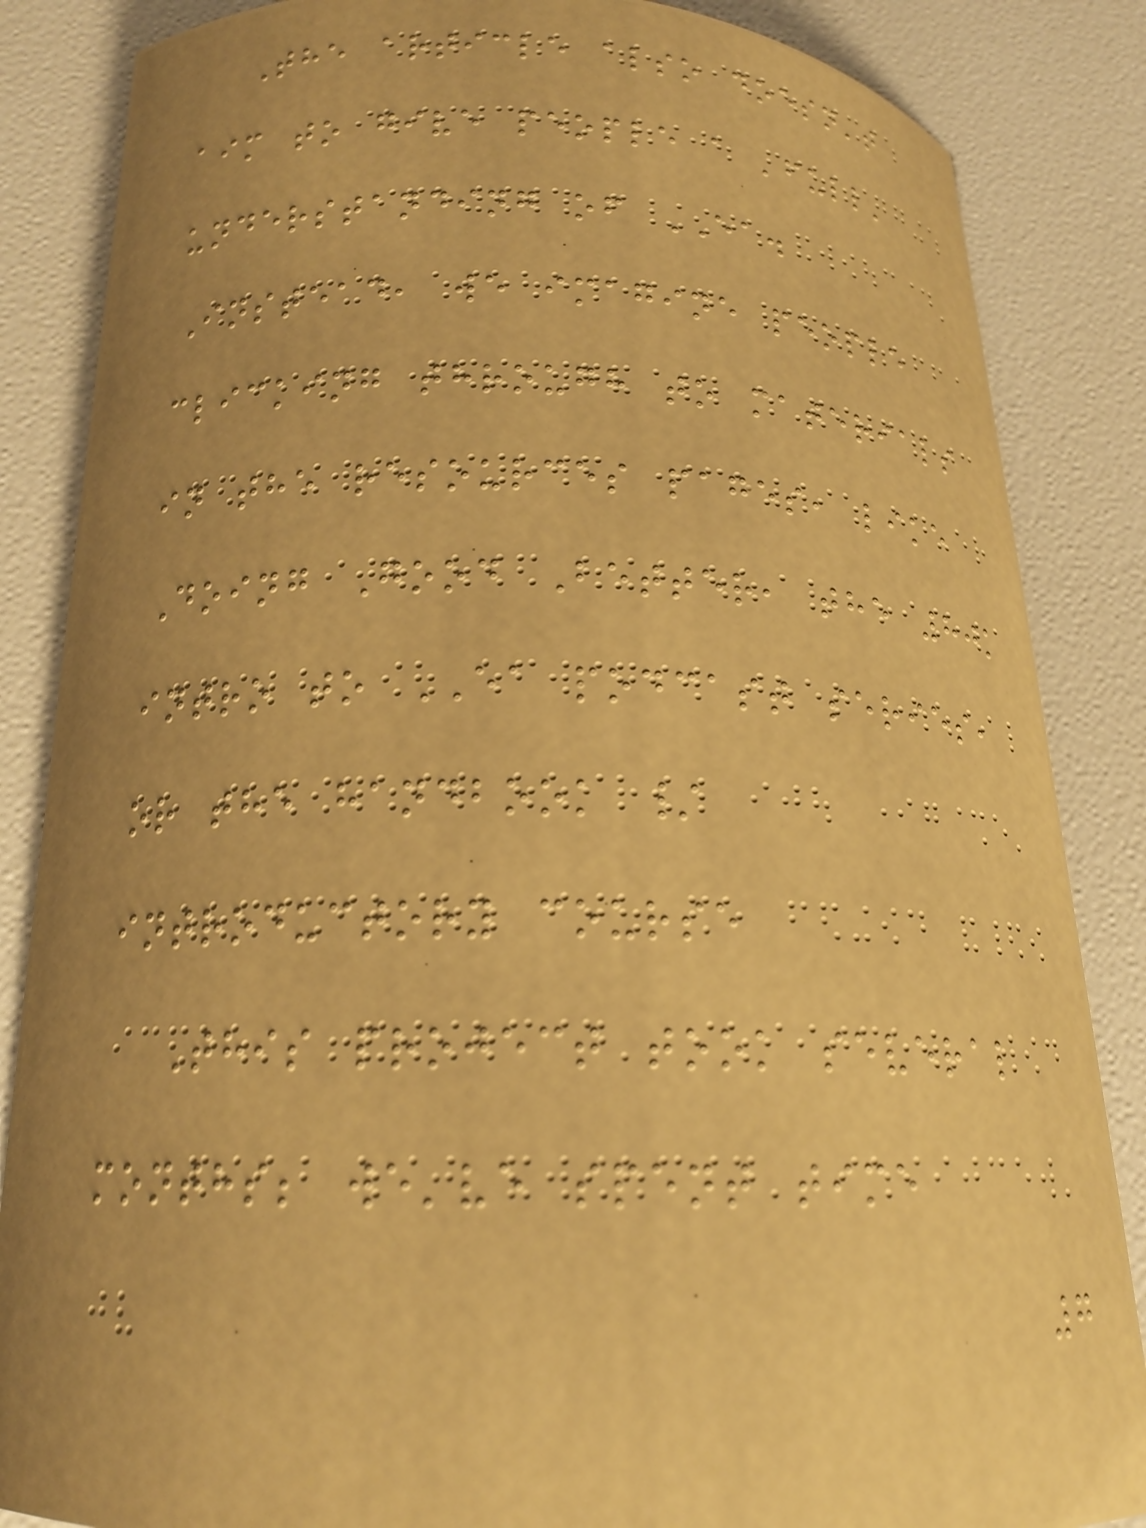The article also doesn't
aim to give people a 'full'
understanding of EA.
Instead, we imagine people
clicking through to materials
in the resources pages, like
Doing Good Better, the 80k
intro to EA podcast series,
or the handbook /
introductory course
This project took several
months; we've spent time
7
